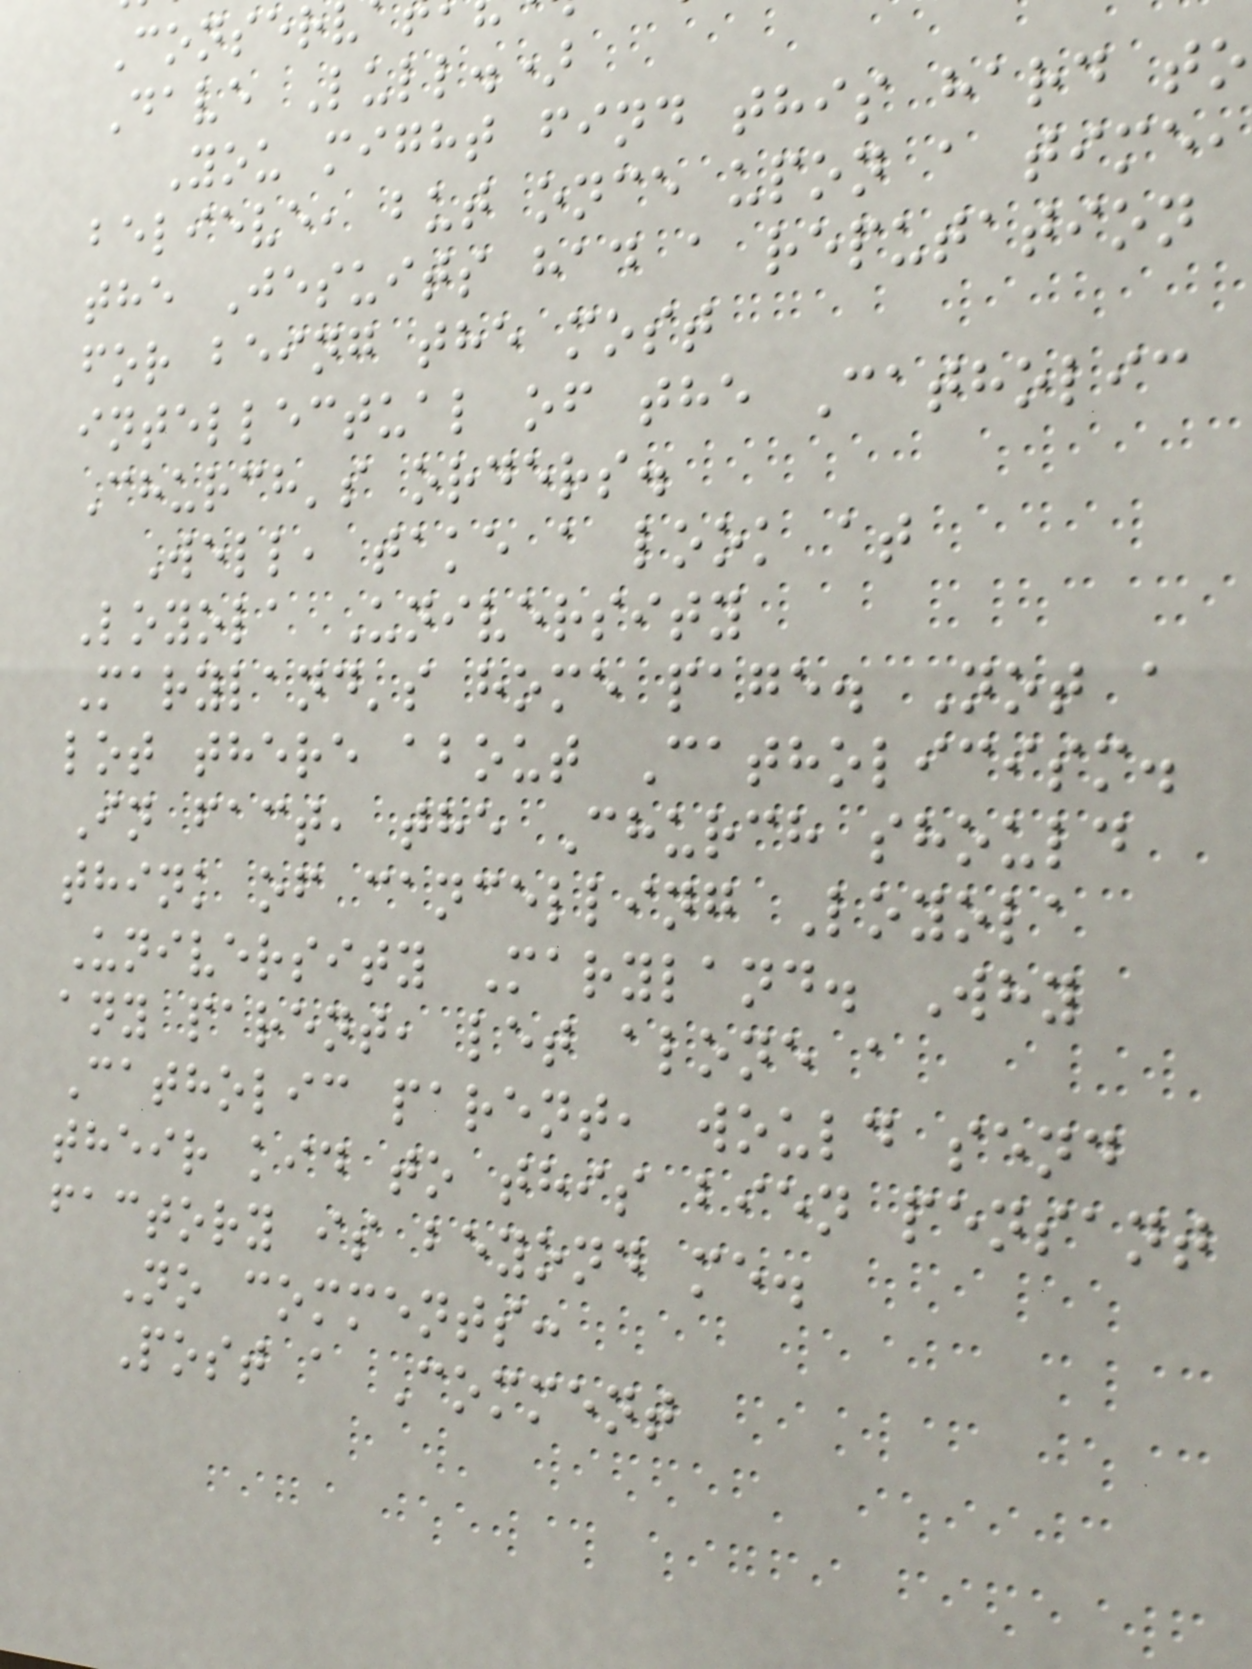Conser
Dave Lull.)
You might find this hard to
believe, but once upon a time,
the Jesuits had a reputation
for being the most
intellectual of the Catholic
Church's orders.
Well, take a look at
Loyola University
Maryland's home page. Not a
lot there about Catholicism.
In fact, the Church should
think of cancelling Loyola
University Maryland. Why
any parent, let alone a
Catholic parent, would send
their kid to this bien pensant
factory is beyond me.
No comments:
Post a Comment
